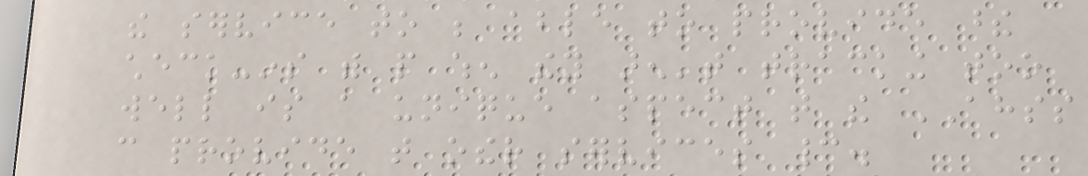the service to be able to provide these
check-ins with people when they aren't tracking too
well is a unique aspect that the AHSS
can provide that other services cannot.
